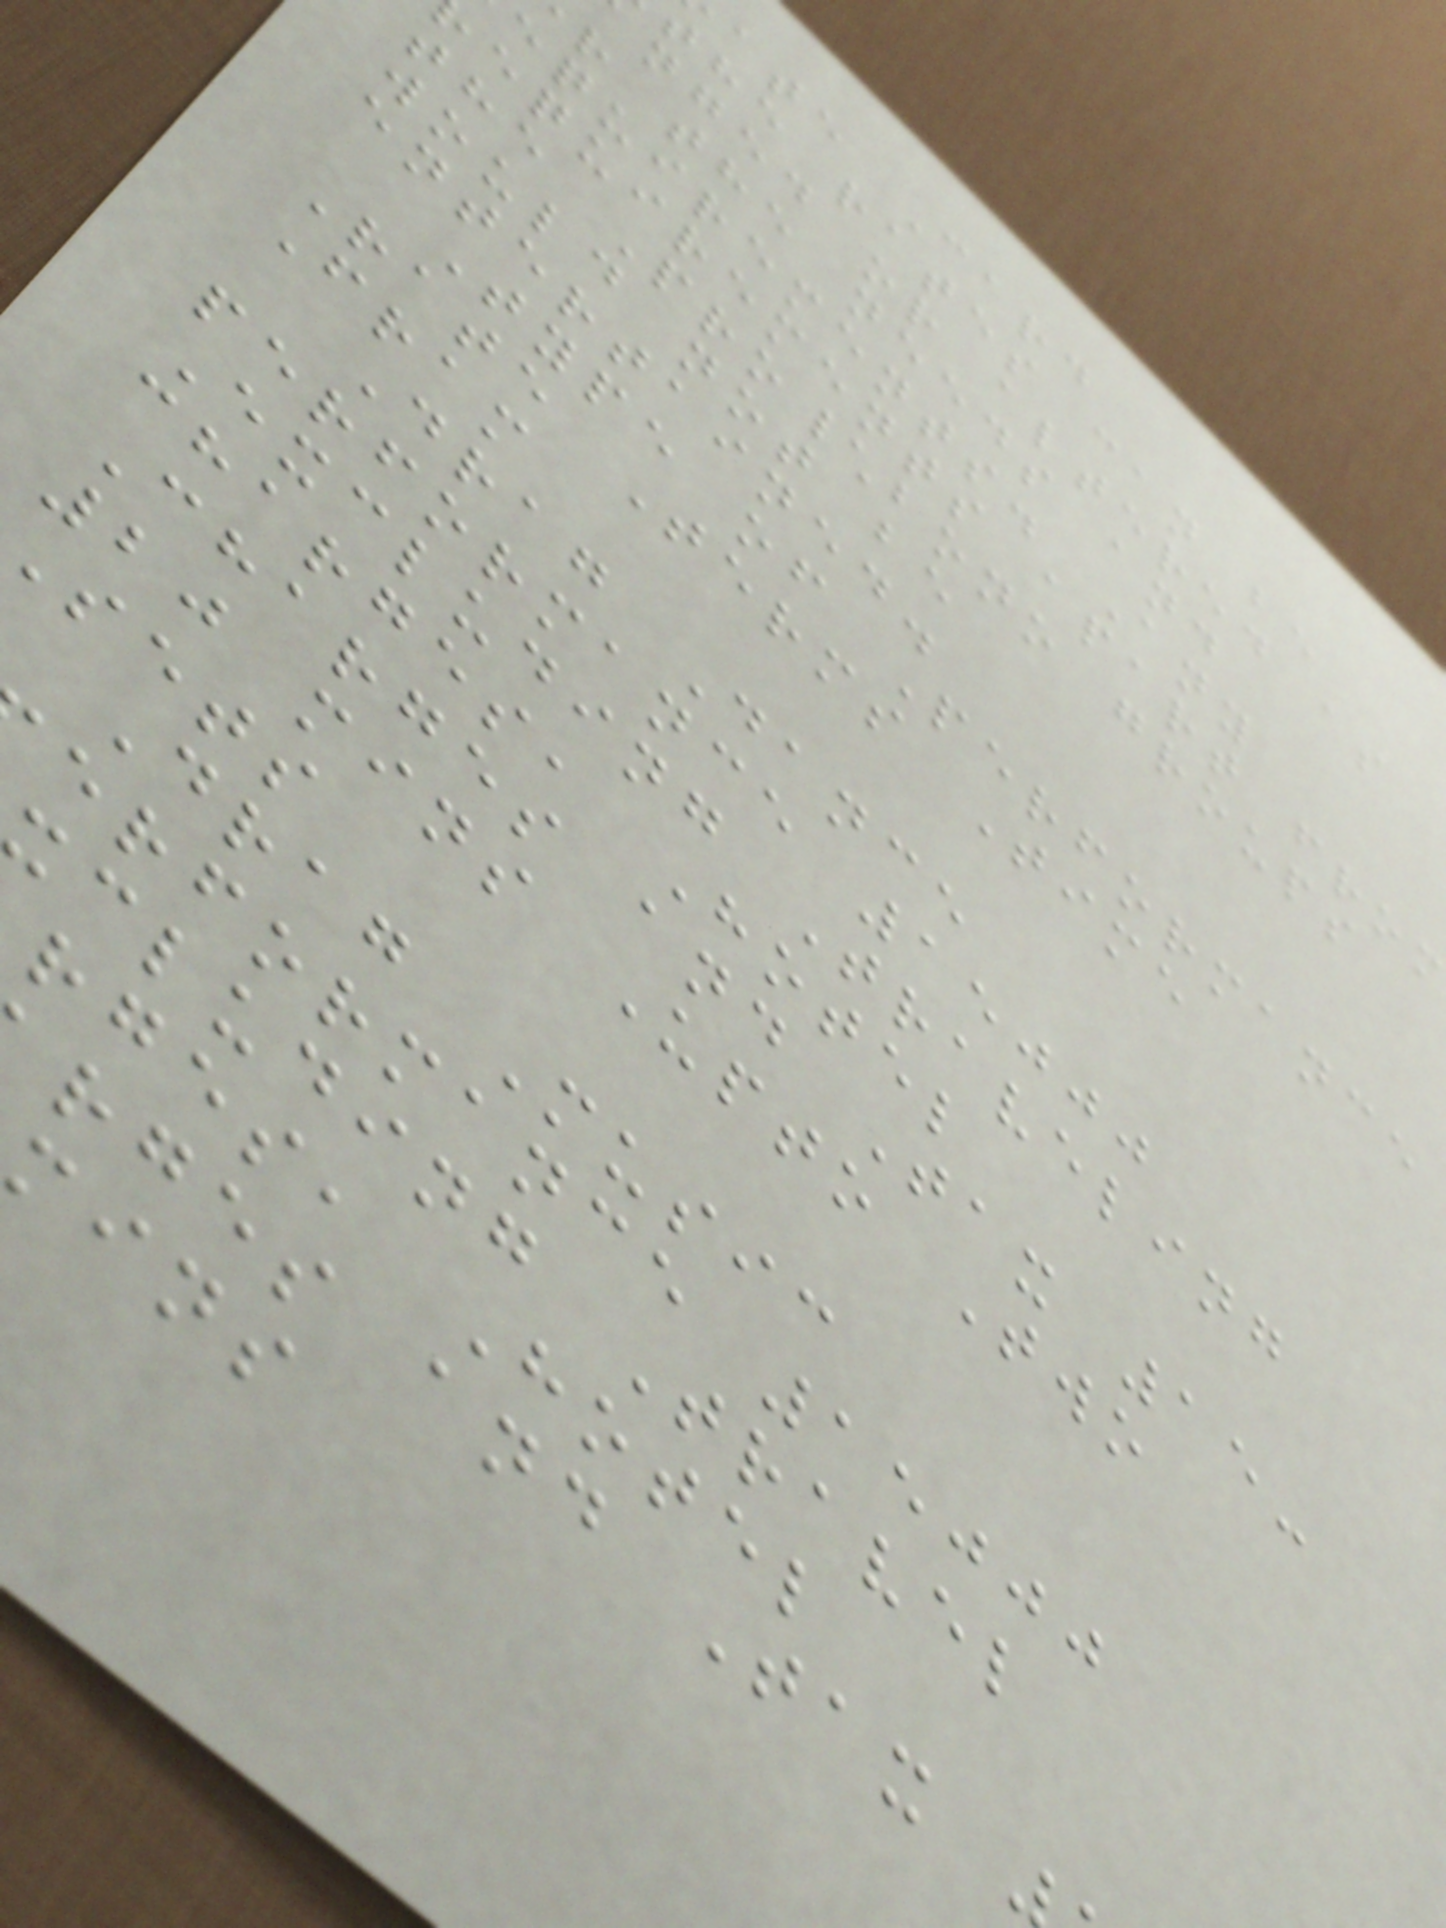ate Card
the rates can be
nged or altered as
r the needs and
equirements. Any
equirements apart from
the Pro\bono groups
would not be
entertained.
Type of Performance
Rate Terms Time
Fram
Drag Dance
performance 15000
Excluding Traveling
charges, Hotel
Charges and Tax 15-
20 mins Upto Two
sets
Drag Music
erformance 15000
cluding Travel
rges, Hotel
rges and Tax
mins
